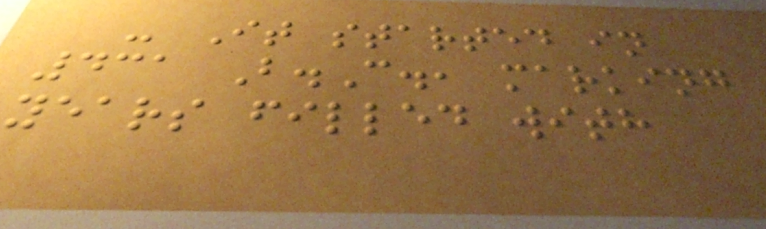- It started in
431 B.C., marking
years filled with
